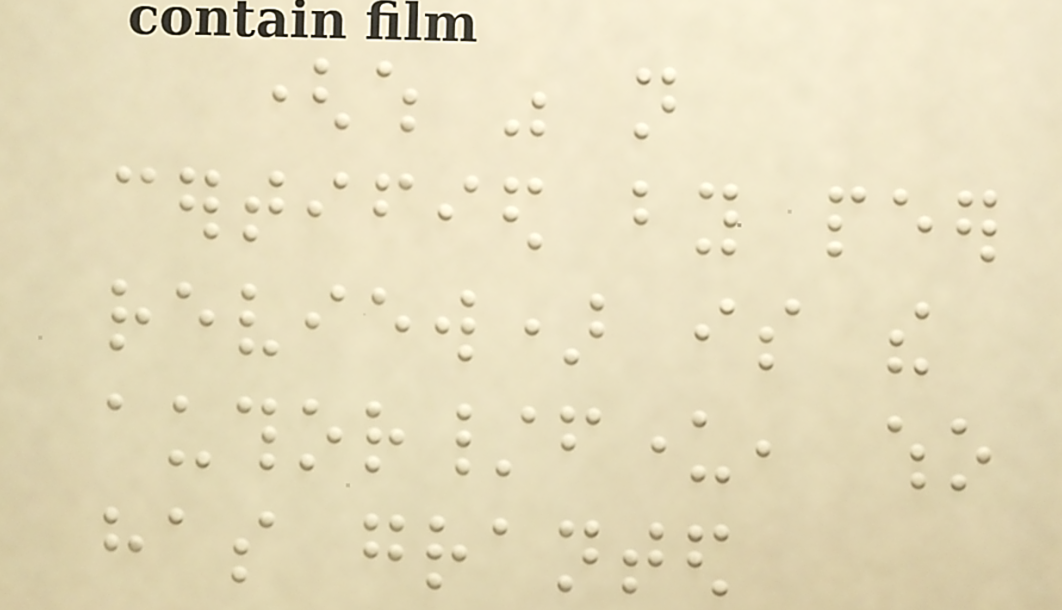(which was not
certified by peer
review) is the
author/funder, who
has granted
